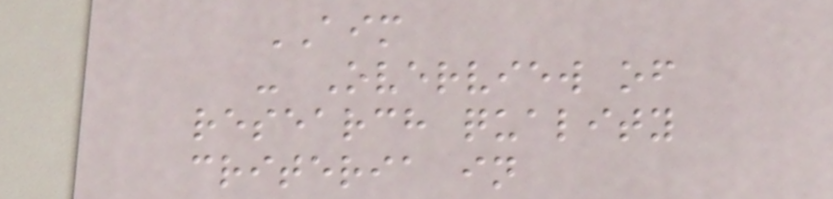AIM
- Overview of
research quality
criteria in
